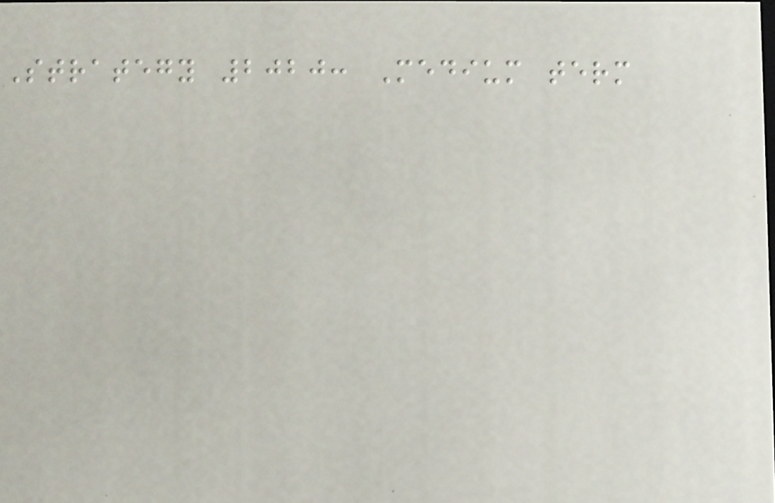Strategy 2020: Medium term
